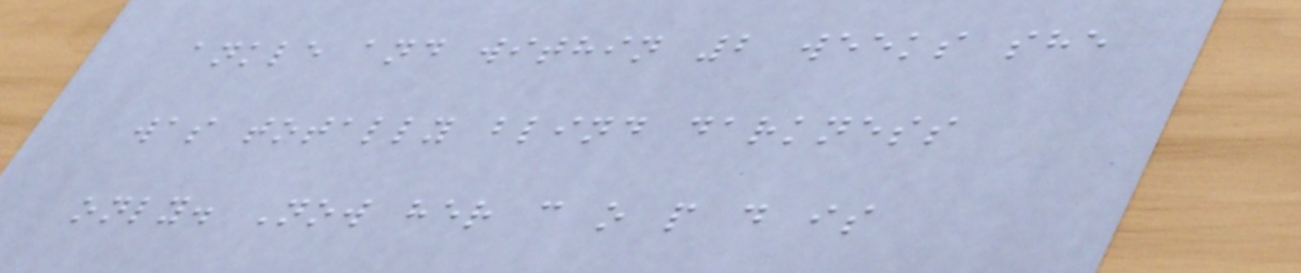ankle and within 2 weeks she
was totally blind darkness
only. Now her c o p d is
